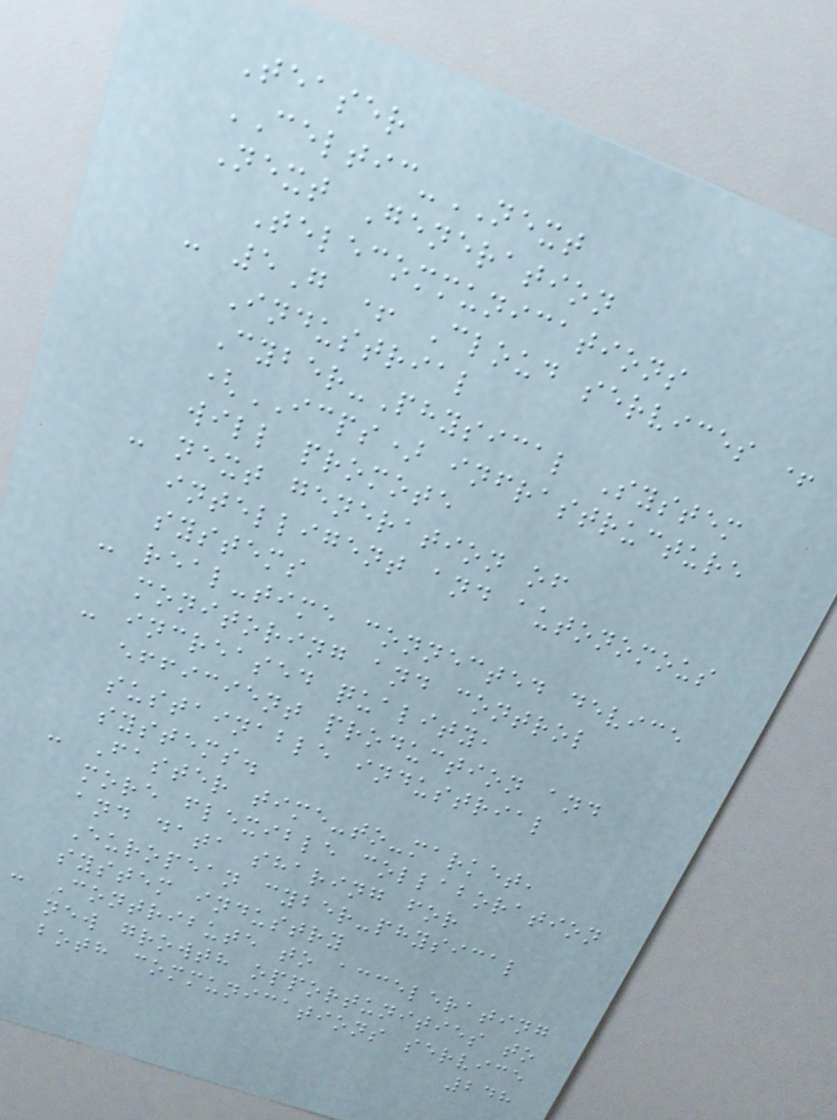Teaser
CELTIC-NEXT
Next Generation
Telecommunications
- 5G + Cloud services +
Industrial
Cyber-Physical System
(ICPS) infrastructure
will promote
- next generation of
intelligent and autonomous
systems
- real-time connected device
monitoring and control
- increased quality,
efficient production and
sustainable industrial
systems.
- Faster time-to-market,
more flexible collaboration
and data sharing for
European cyber-physical
system industry
- Contribute to accelerating
new growth opportunities to
both communications service
248
